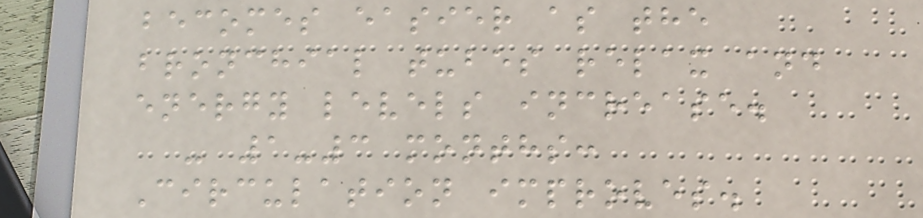becomes easier as the
bronchial tubes relax and
energy levels increase.
- 1-3 months:
Circulation improves.
